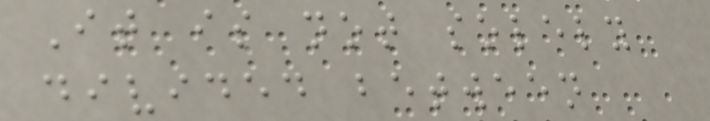It is not solely
divided between
